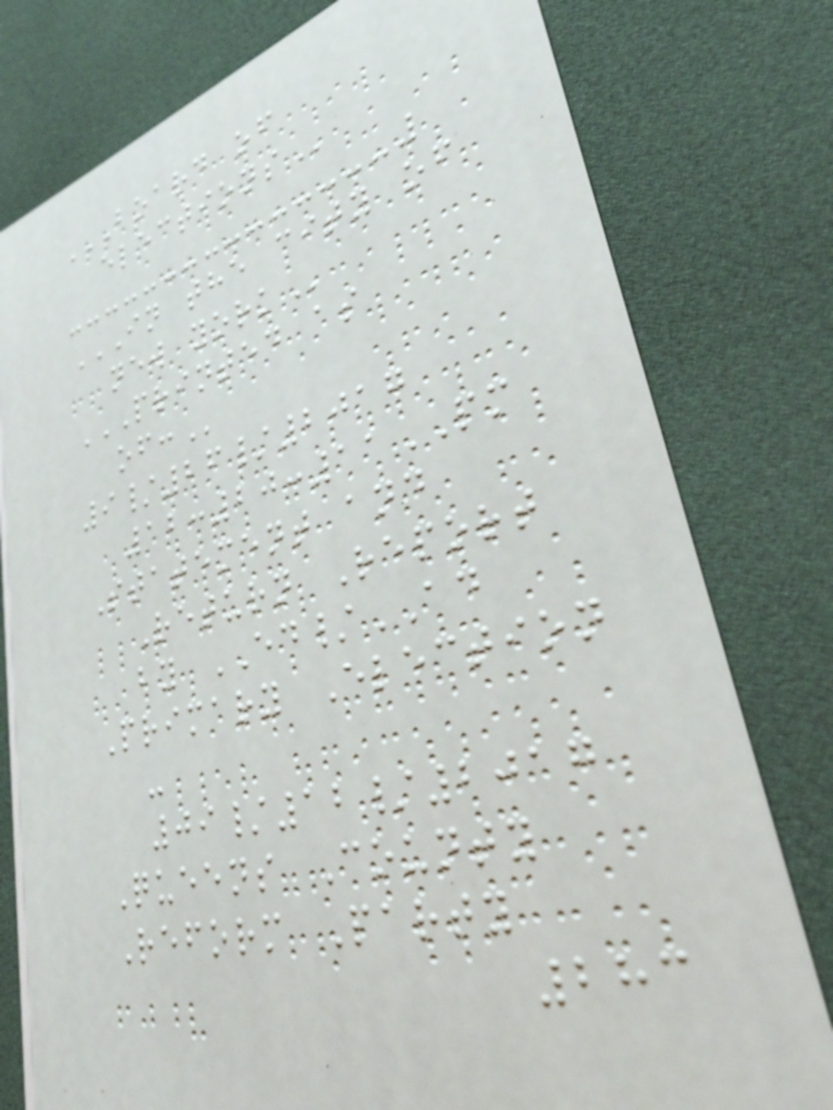BOARD OF
ELECTIONS
IN THE CITY OF
NEW YORK
PRINTED AS
OF:
9/26/2017
12:20:11PM
Statement and
Return Report
by ED/AD
Primary Election
-
09/12/2017
Queens County
Reform Party
283
